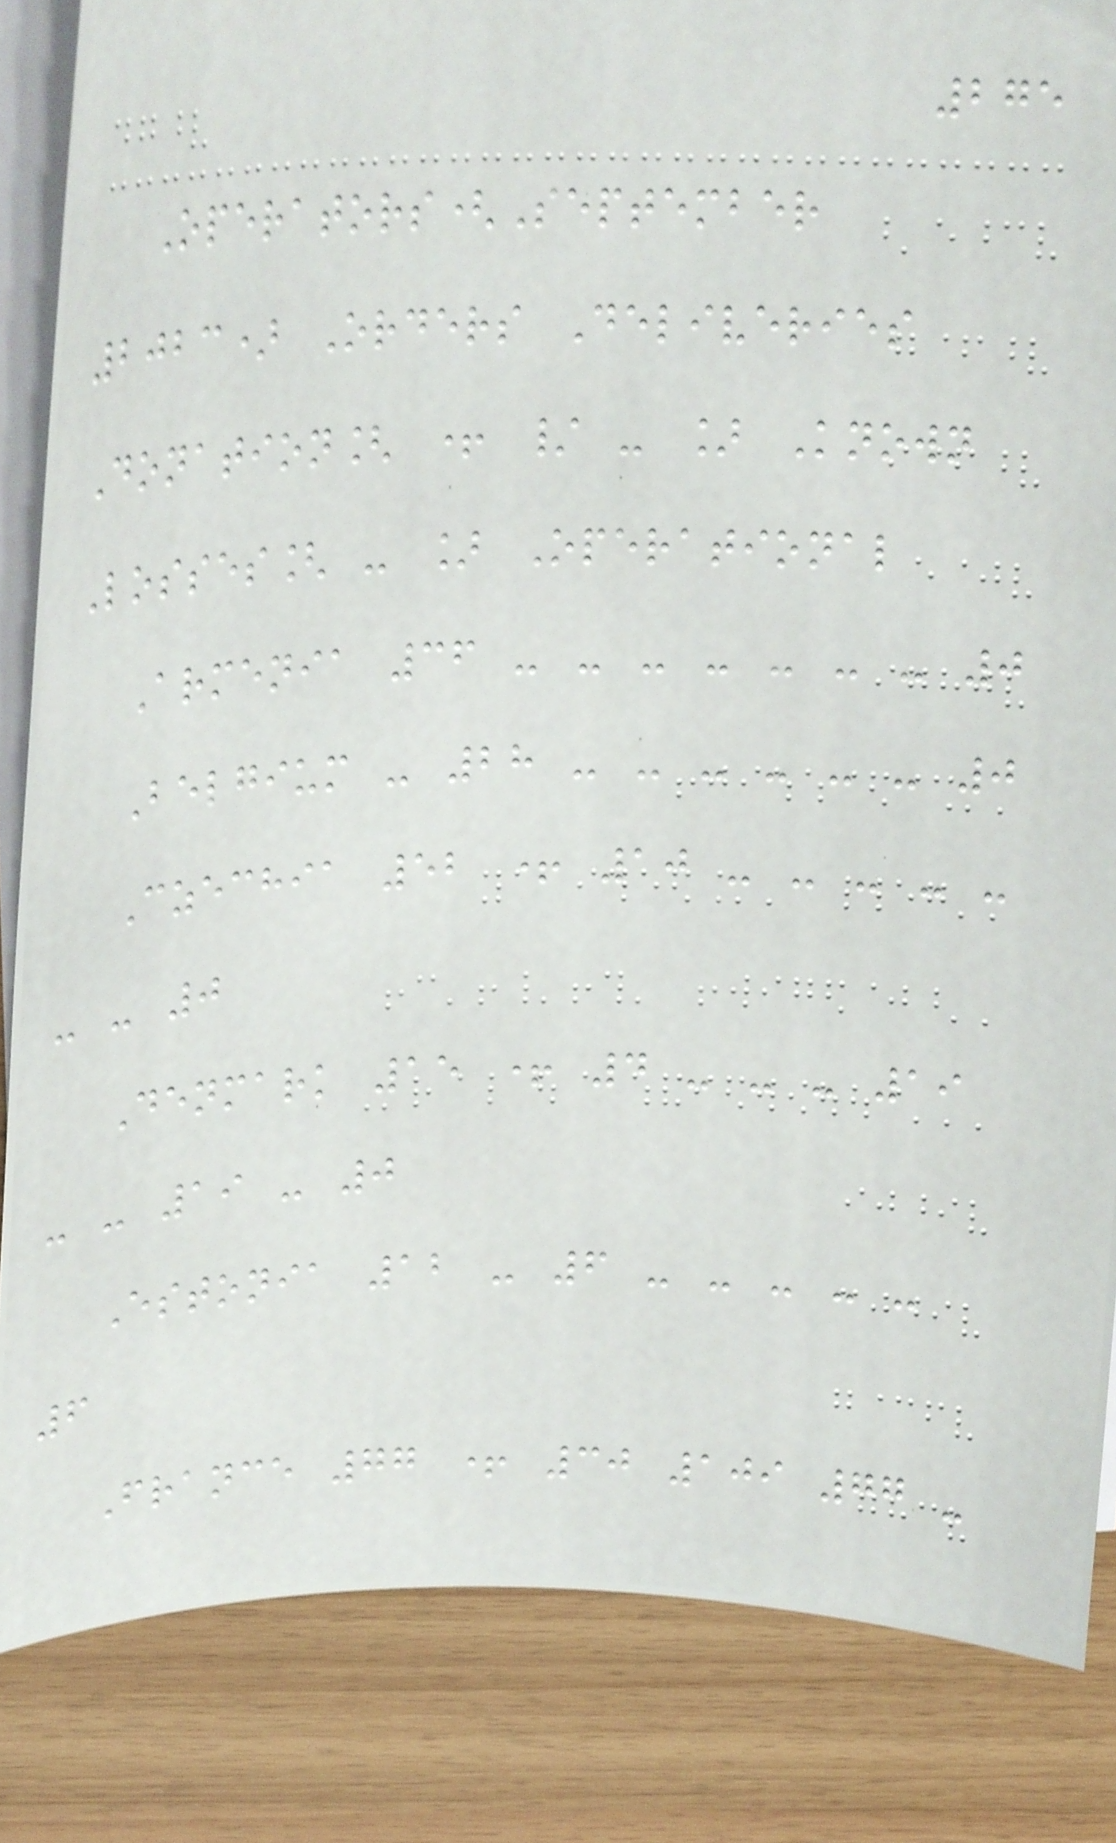275
Operators(September
2023) Orders Deliveries
Donation[ + / - ] Known
Losses[ - ] Operational
Armenia 36 - - - - - - - 0
Belgium - 28 - - - - - - 0
Czechia 52 + 10 - - - - -
- - 0
Denmark 15 + 4 - - - 19
- - 19 - 0
Estonia 12 - 6 - - - - -
6
France 77 + 30 109 77 -
